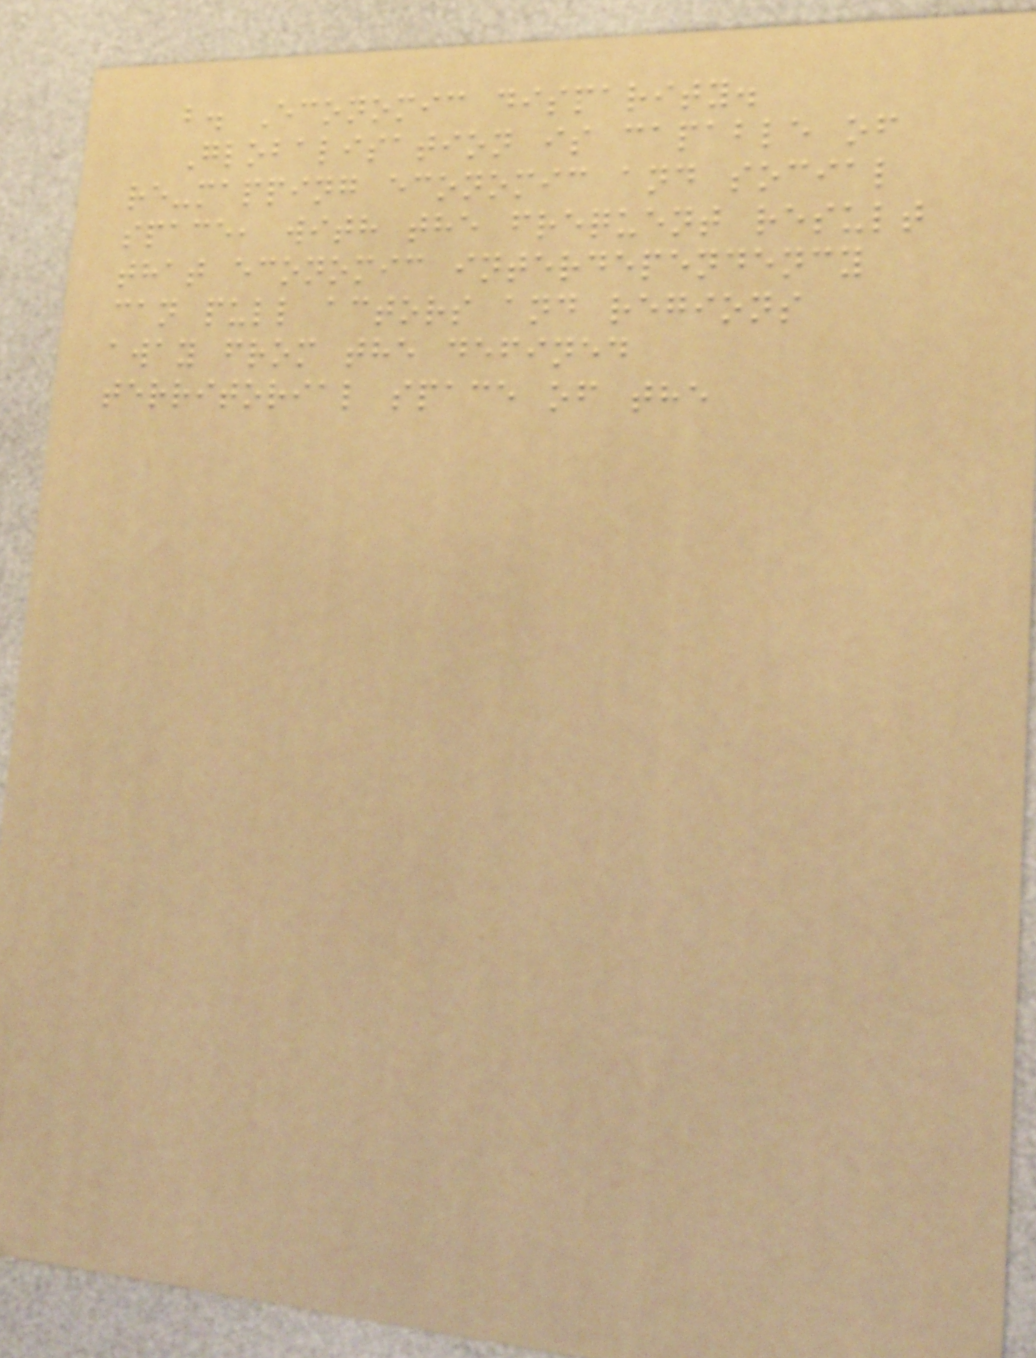b. Economic disparity.
Globalisation is capable of
re-mapping economic and social
space, with the frequent result
that economic interdependency
can pull actors and regions
away from the defined
territorial space of the
